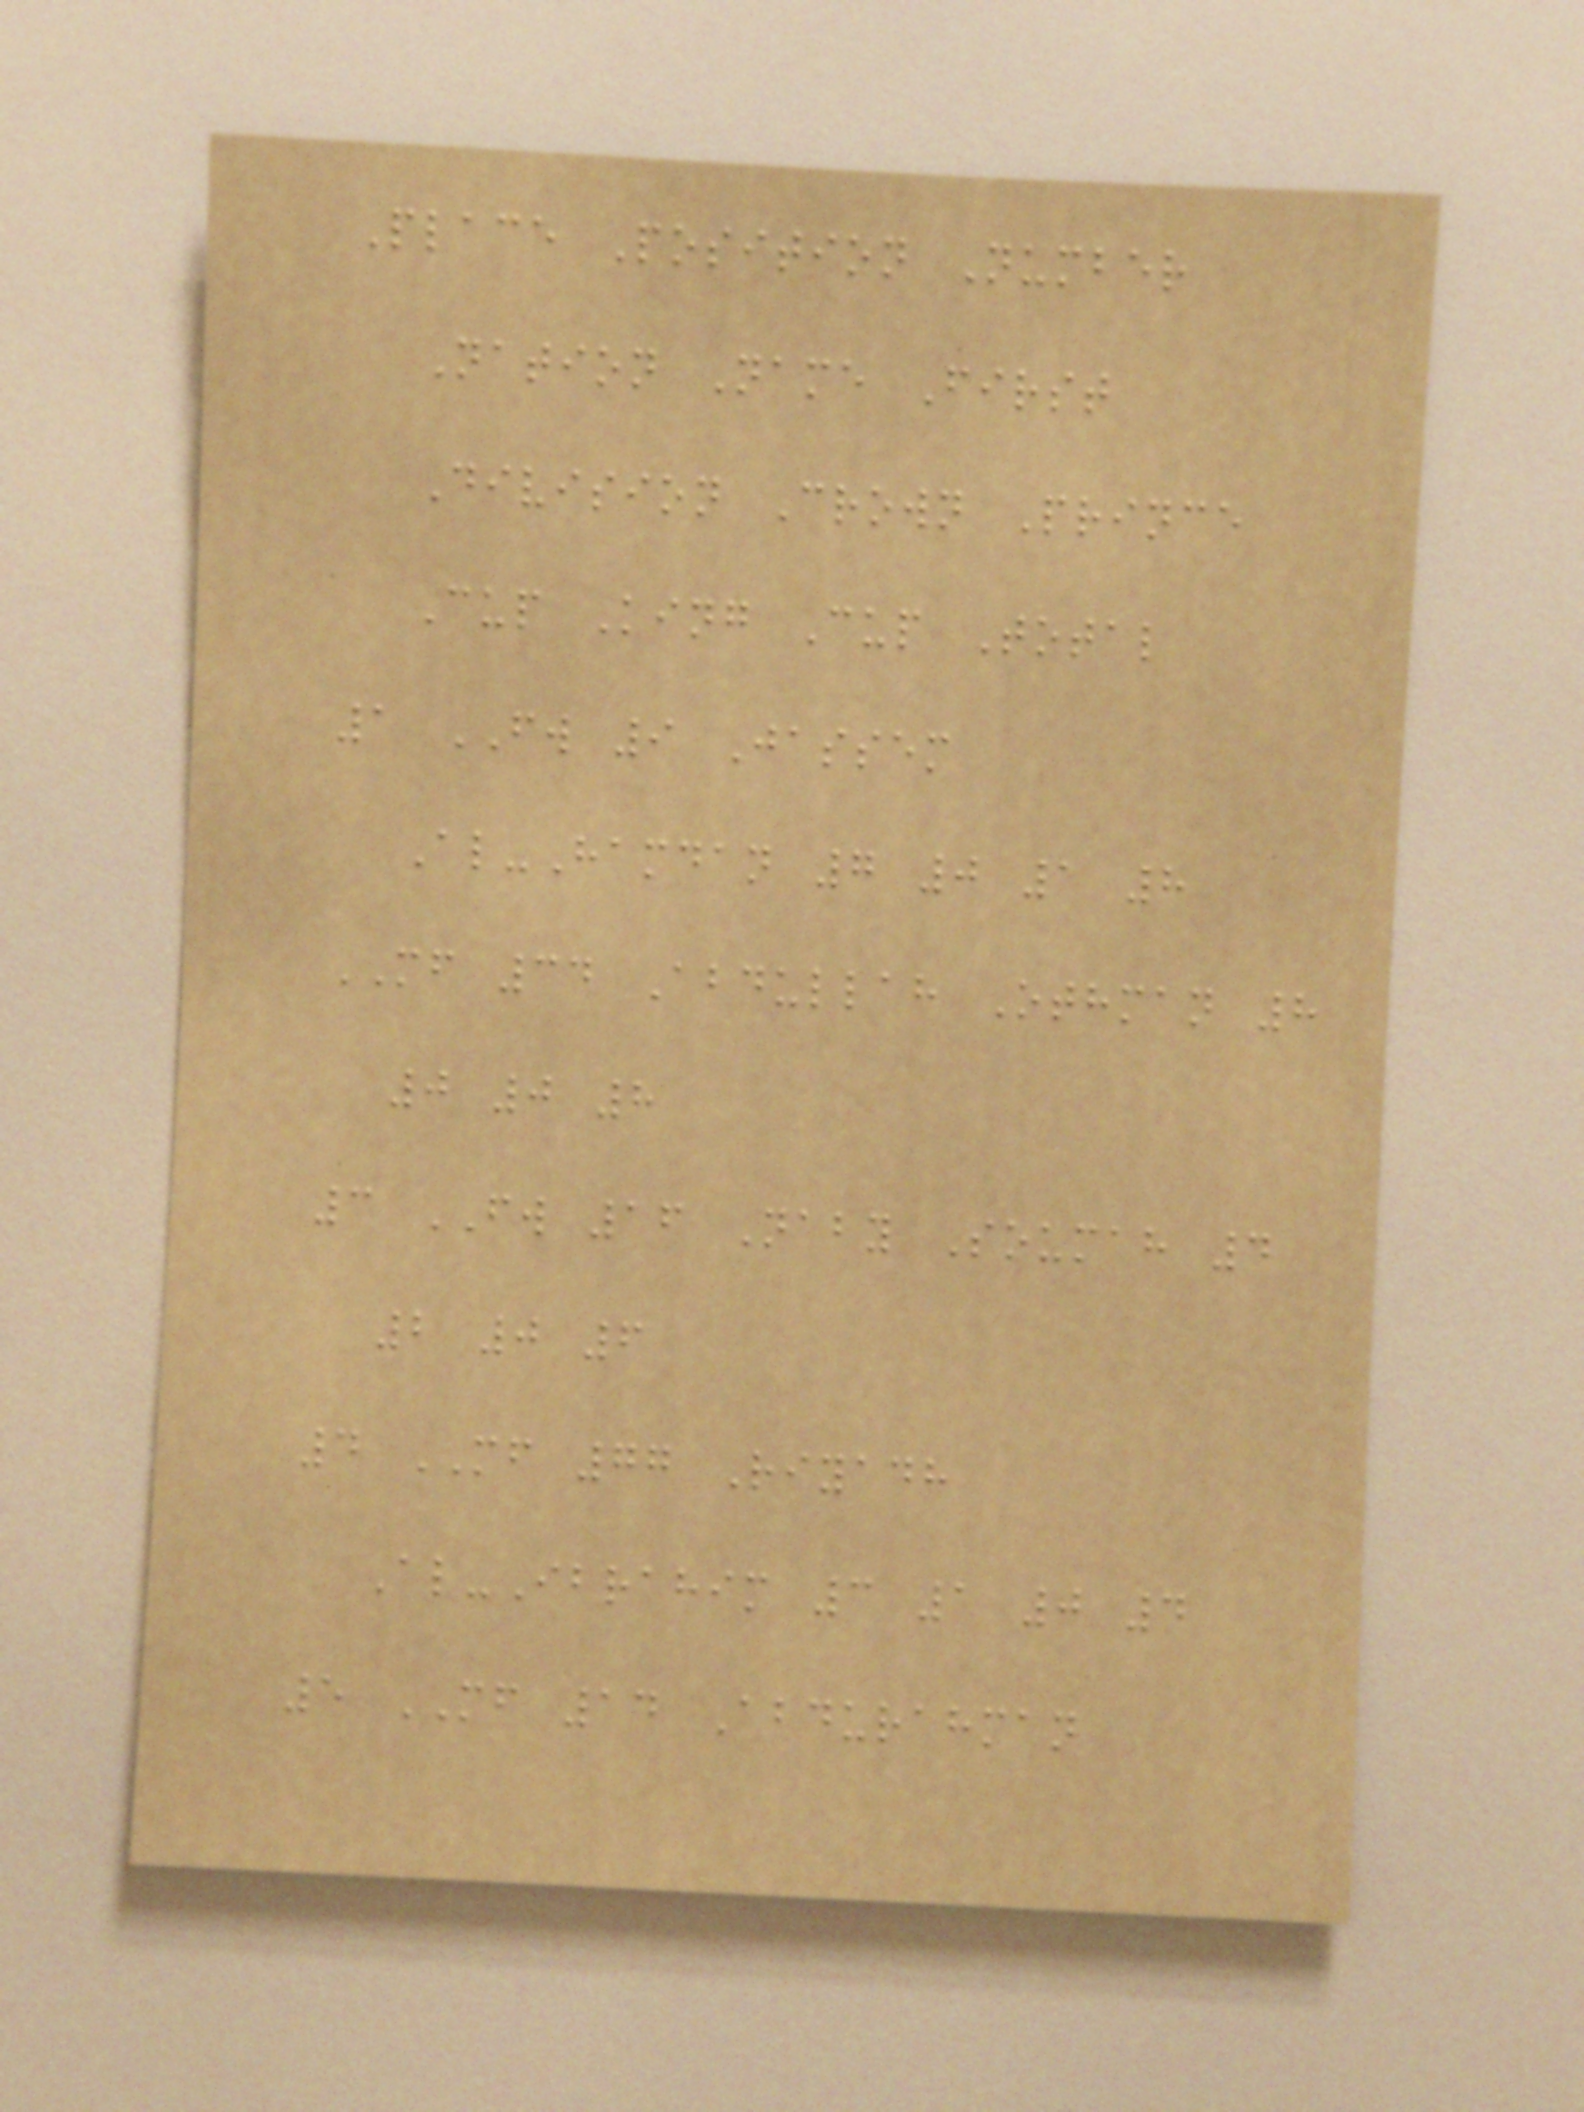Place Position Number
Nation Name First
Division Crown Prince
Cup King Cup Total
1 FW 9 Jassem
Al-Hamdan 7 0 1 8
MF 34 Abdullah Othman 8
0 0 8
3 FW 16 Naby Soumah 4
2 0 6
4 MF 77 Riyadh
Al-Ibrahim 3 1 0 4
5 MF 14 Abdurahman
